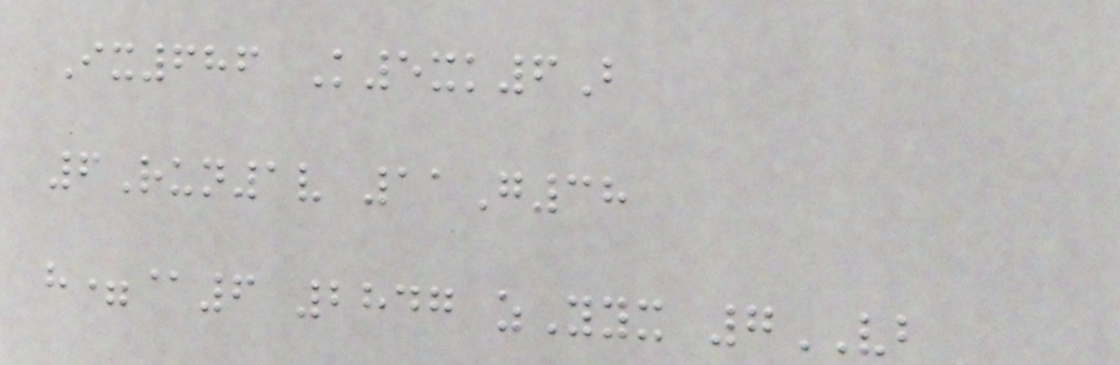Ix686 K5xk6B
6Run1v 11G38
h=@6 2847 zYyx 7VB
